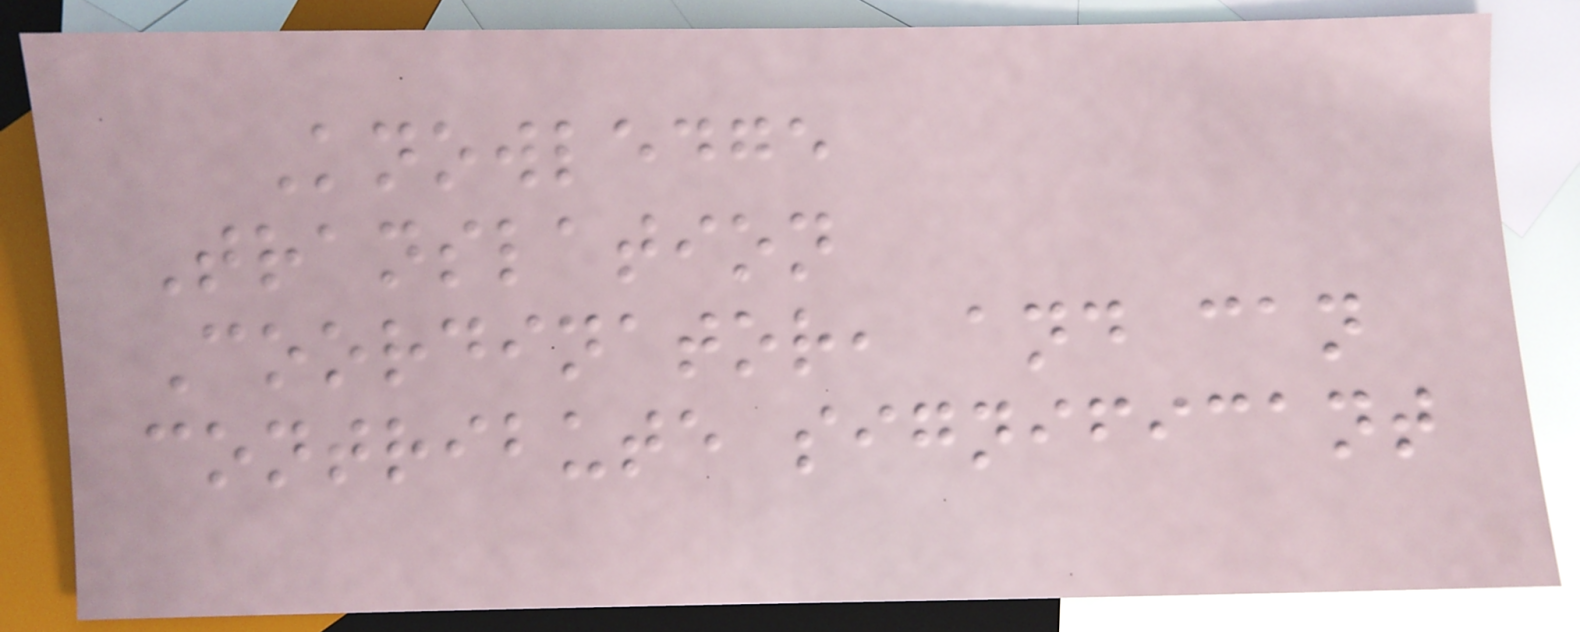Knowledge
Translation
Coordinator, and can
contribute significant
